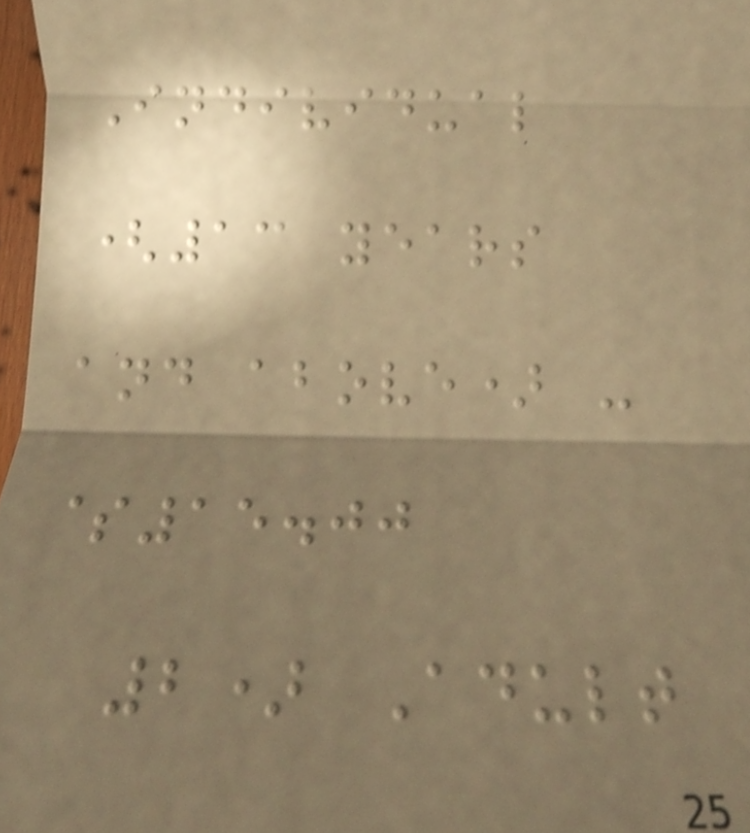Individual
(13 years
and above) -
$15.00
2) Adult
